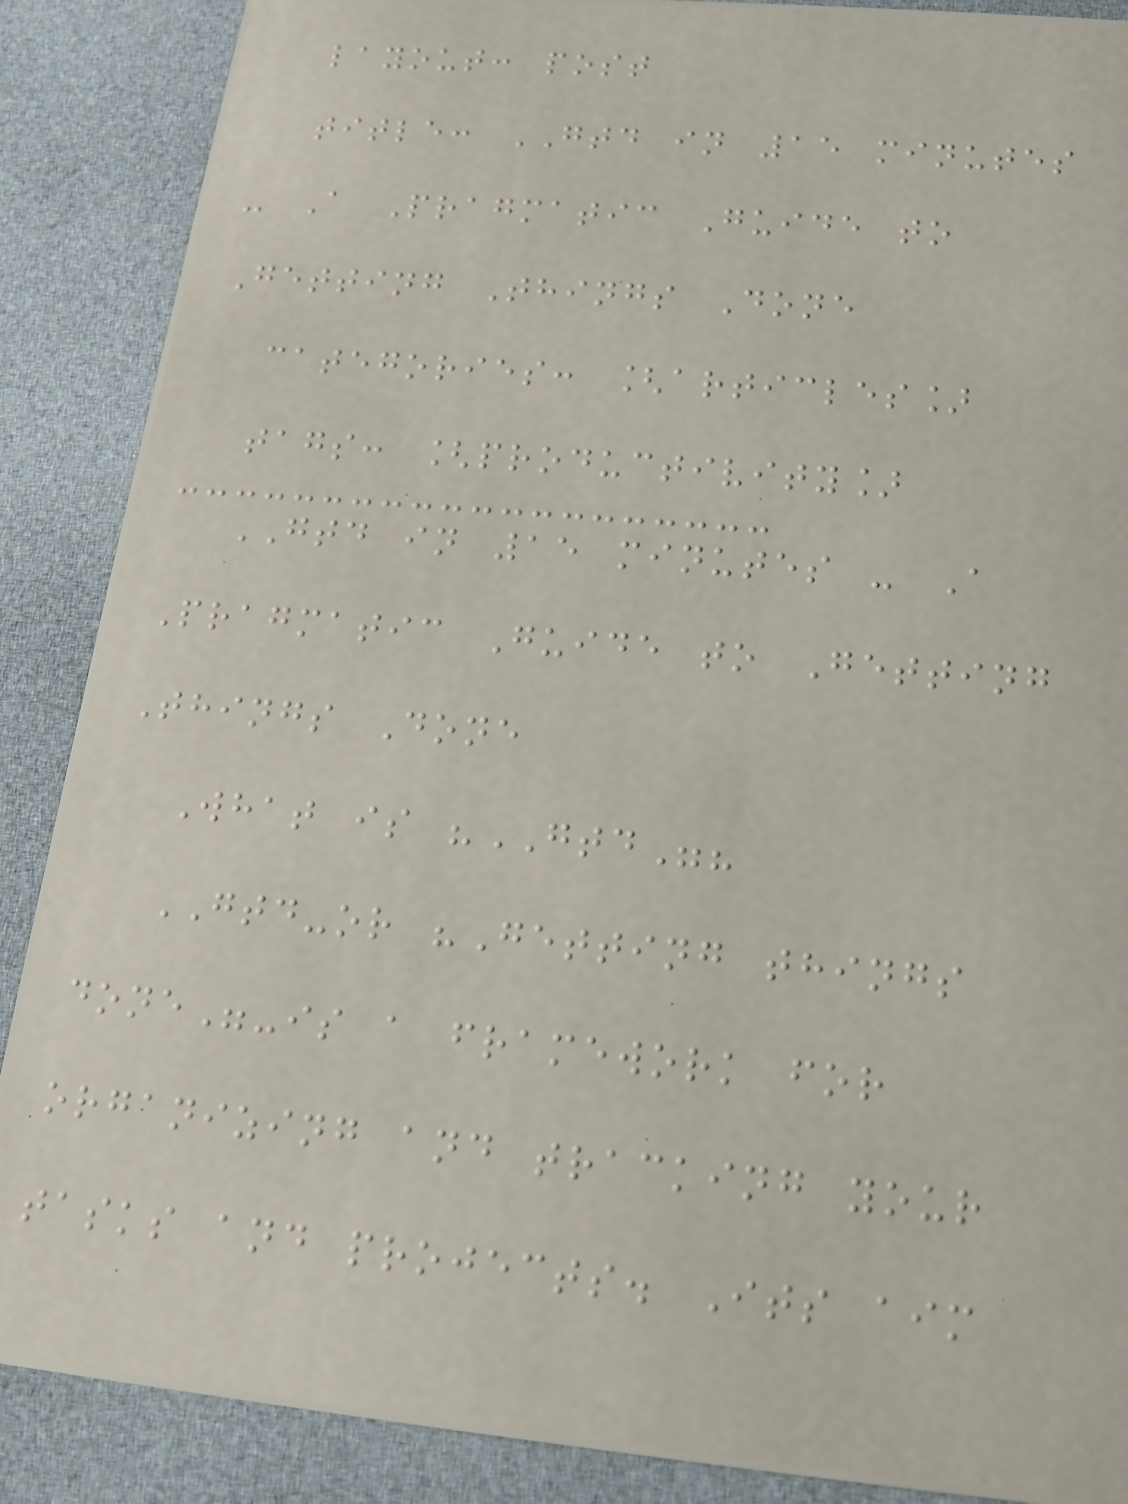layout: post
title: GTD in 15 minutes
- A Pragmatic Guide to
Getting Things Done
categories: [articles]
tags: [productivity]
GTD in 15 minutes - A
Pragmatic Guide to Getting
Things Done
What is "GTD"?
GTD-or "Getting things
done"-is a framework for
organizing and tracking your
tasks and projects. Its aim
